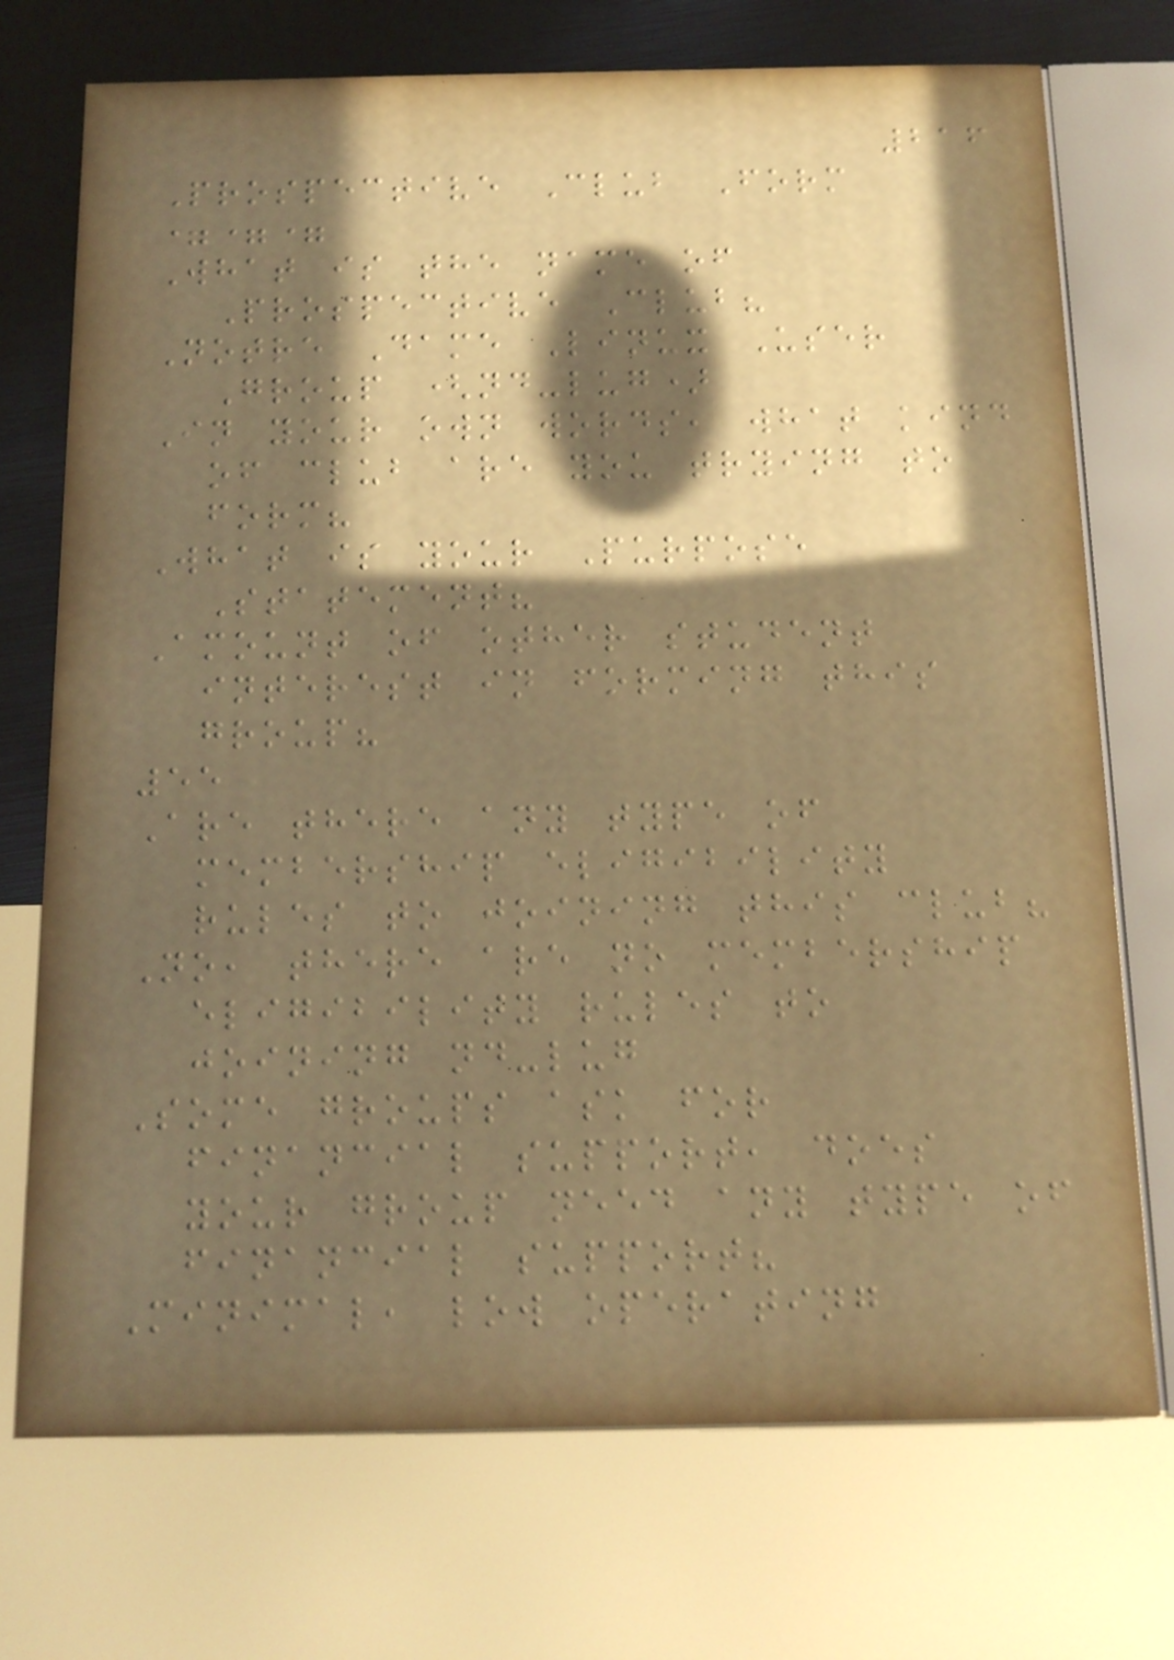216
Prospective Club Form
===
What is the name of
Prospective Club?
Notre Dame Linux User
Group (nd-lug)
In your own words, what kind
of club are you trying to
form?
What is your Purpose
Statement?
Amount of other student
interest in forming this
group?
55
Are there any type of
membership eligibility
rules to joining this club?
No, there are no membership
eligibility rules to
joining nd-lug
Some groups ask for
financial support, does
your group need any type of
financial support?
Minimal, low operating
